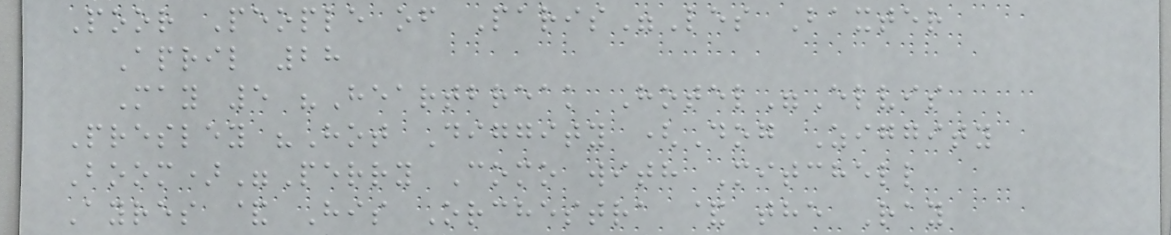Poor People of Paris"Les Baxter
April 28
May 5 "Heartbreak Hotel"Elvis
Presley "Hot Diggity (Dog Ziggity
Boom)"Perry Como with Mitchell
Ayres & His Orchestra & the Ray
